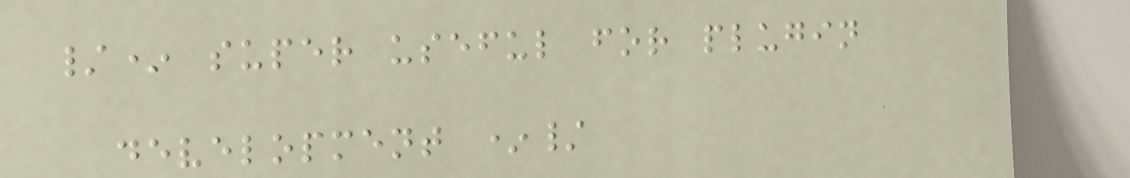/* super useful for plugin
development */
